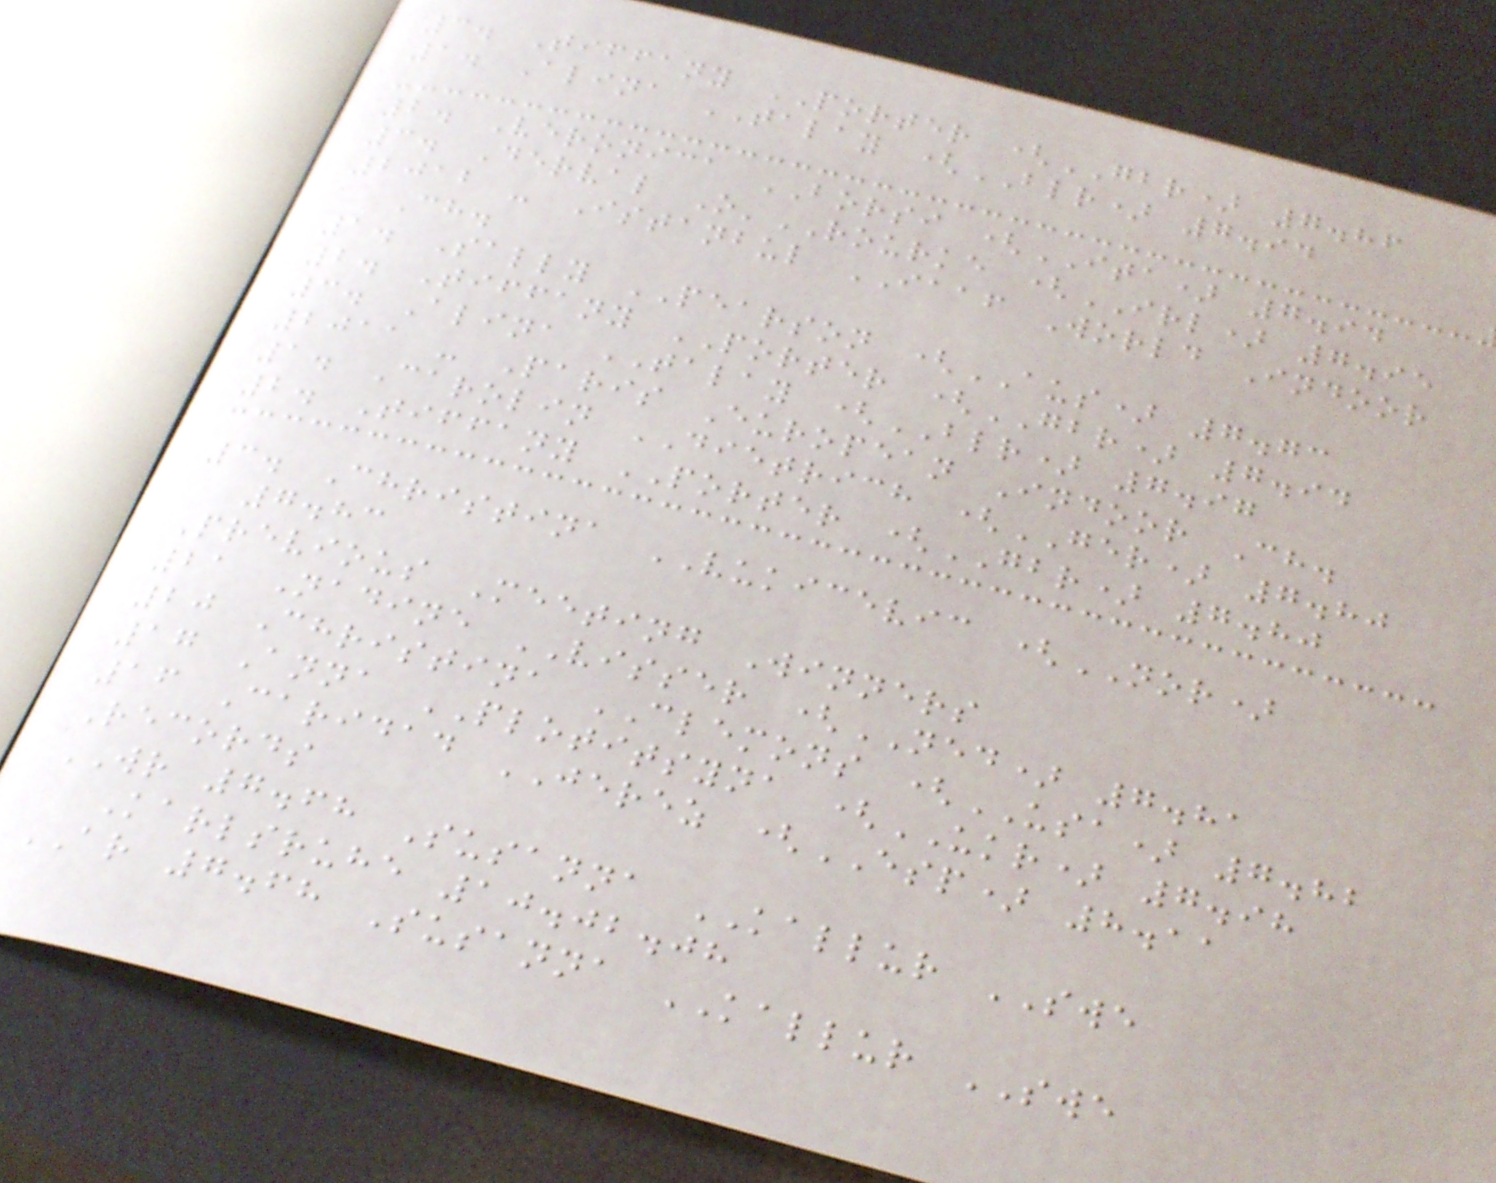3. Tiffany PORTER (GBR) 7.86
1. Alina TALAY (BLR) 7.94
2. Veronica BORSI (ITA) 7.94
3. Derval O'ROURKE (IRL) 7.95
2012 - Istanbul IAAF World Indoor
Ch.
1. Sally PEARSON (AUS) 7.73
2. Tiffany PORTER (GBR) 7.94
3. Alina TALAY (BLR) 7.97
2011 - Paris European Indoor Ch.
1. Carolin DIETRICH (GER) 7.80
2. Tiffany PORTER (GBR) 7.80
3. Christina VUKICEVIC (NOR)
7.83
Previous Meeting Winners
21 Nadine VISSER (NED) 7.81
20 Christina CLEMONS (USA) 7.82
17 Anna PLOTITSYNA (UKR) 7.98
16 Caridad JEREZ (ESP) 8.11
Records
WR 7.68 Susanna KALLUR SWE
Karlsruhe 10.02.08
AR 7.68 Susanna KALLUR SWE
